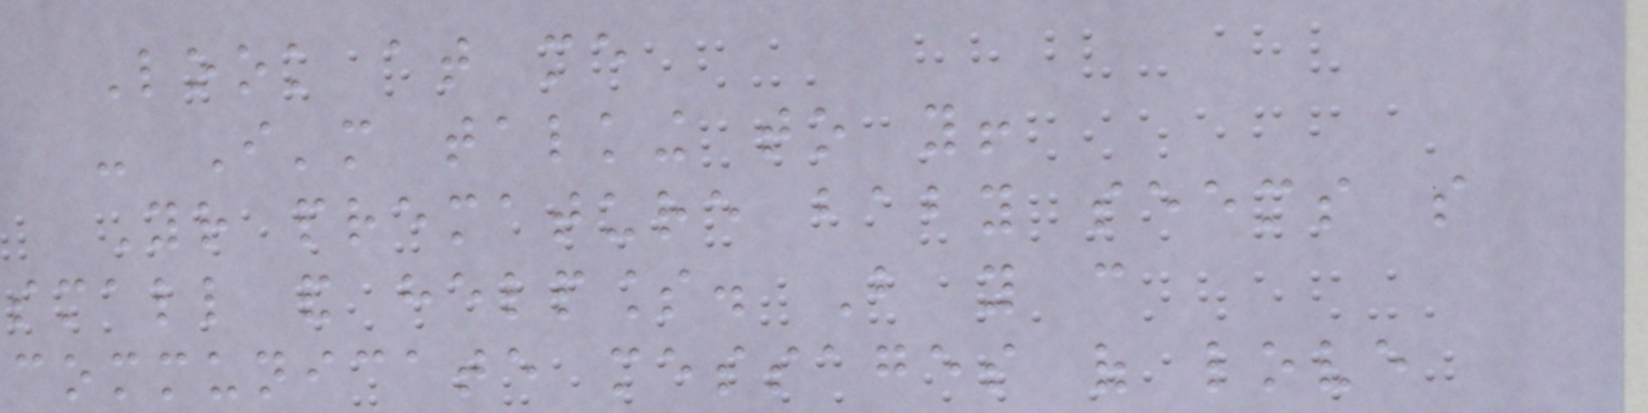Look at me
- I'm talking to you!
Your premature baby seems so
small and helpless. But you can
communicate messages of love
